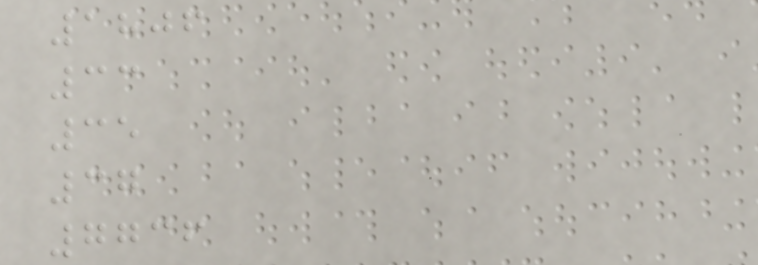1806
33
35
37
7736
